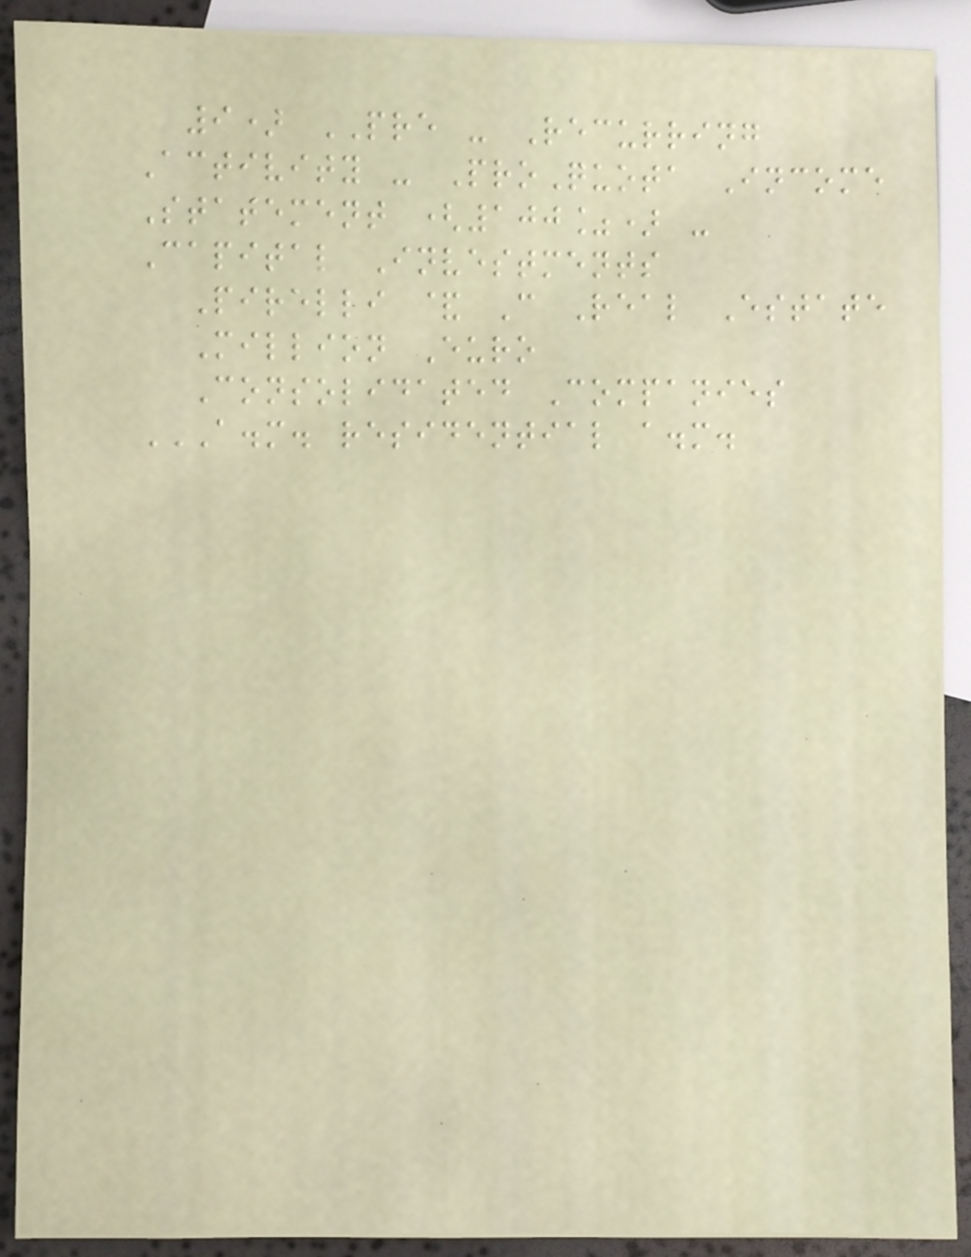9) PRE - Recurring
Activity - ProQuota Income
Statement (100%) -
Capital Investments
Pirelli & C Real Estate
Million Euro
Consolidated Companies
A.M. RESIDENTIAL A.M.
